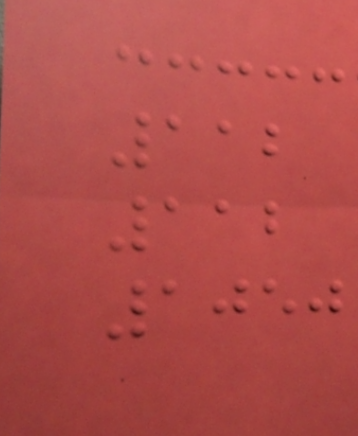112
112
1050
